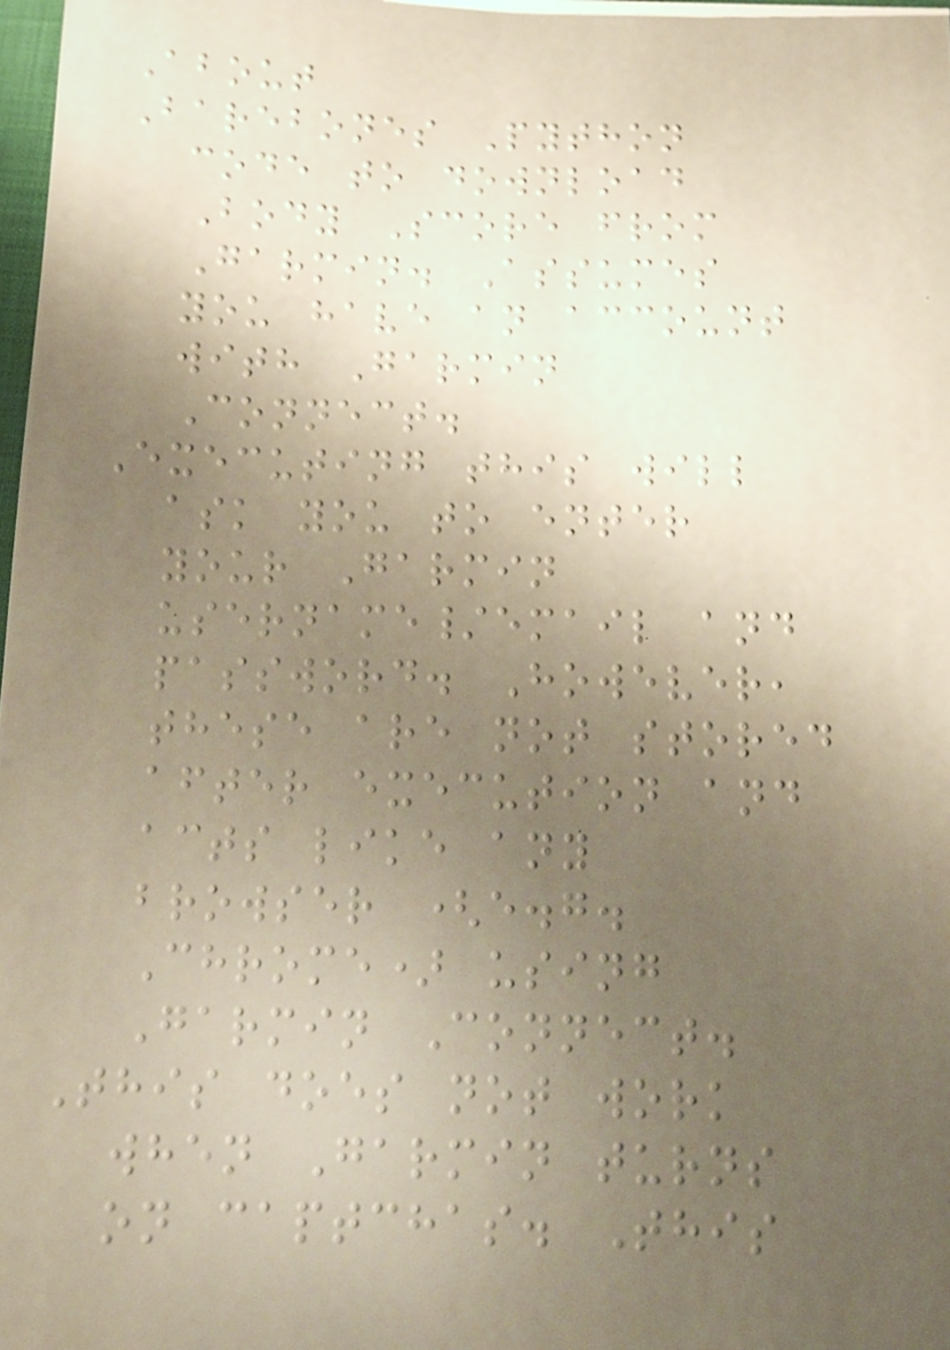About
Barebones Python
code to download
Body Score from
Garmin. Assumes
you have an account
with Garmin
Connect.
Executing this will
ask you to enter
your Garmin
username/email and
password. However,
these are not stored
after execution and
acts like any
browser (e.g.
Chrome) using
Garmin Connect.
This does not work
when Garmin turns
on captchas. This
